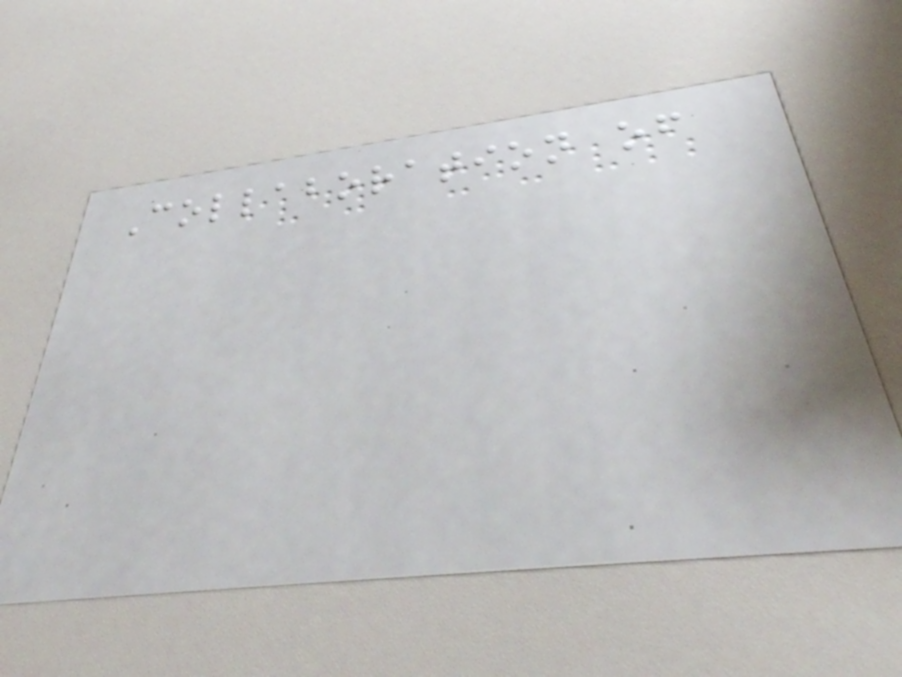Collaboration of
